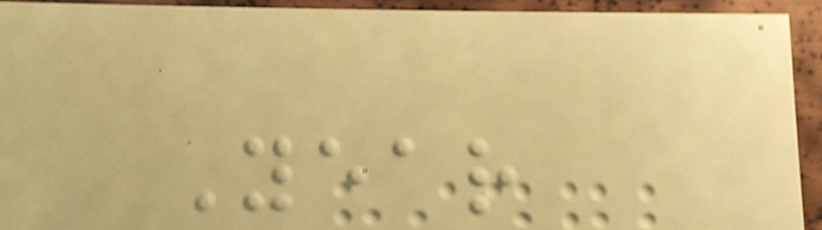Year
